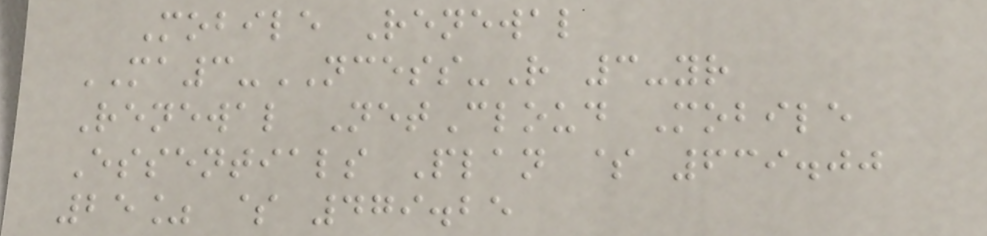Mobile Renewal
MA3-NCESS-R 3-yr
Renewal NetCloud Mobile
Essentials Plan $ 639.00
25% $ 479.25
